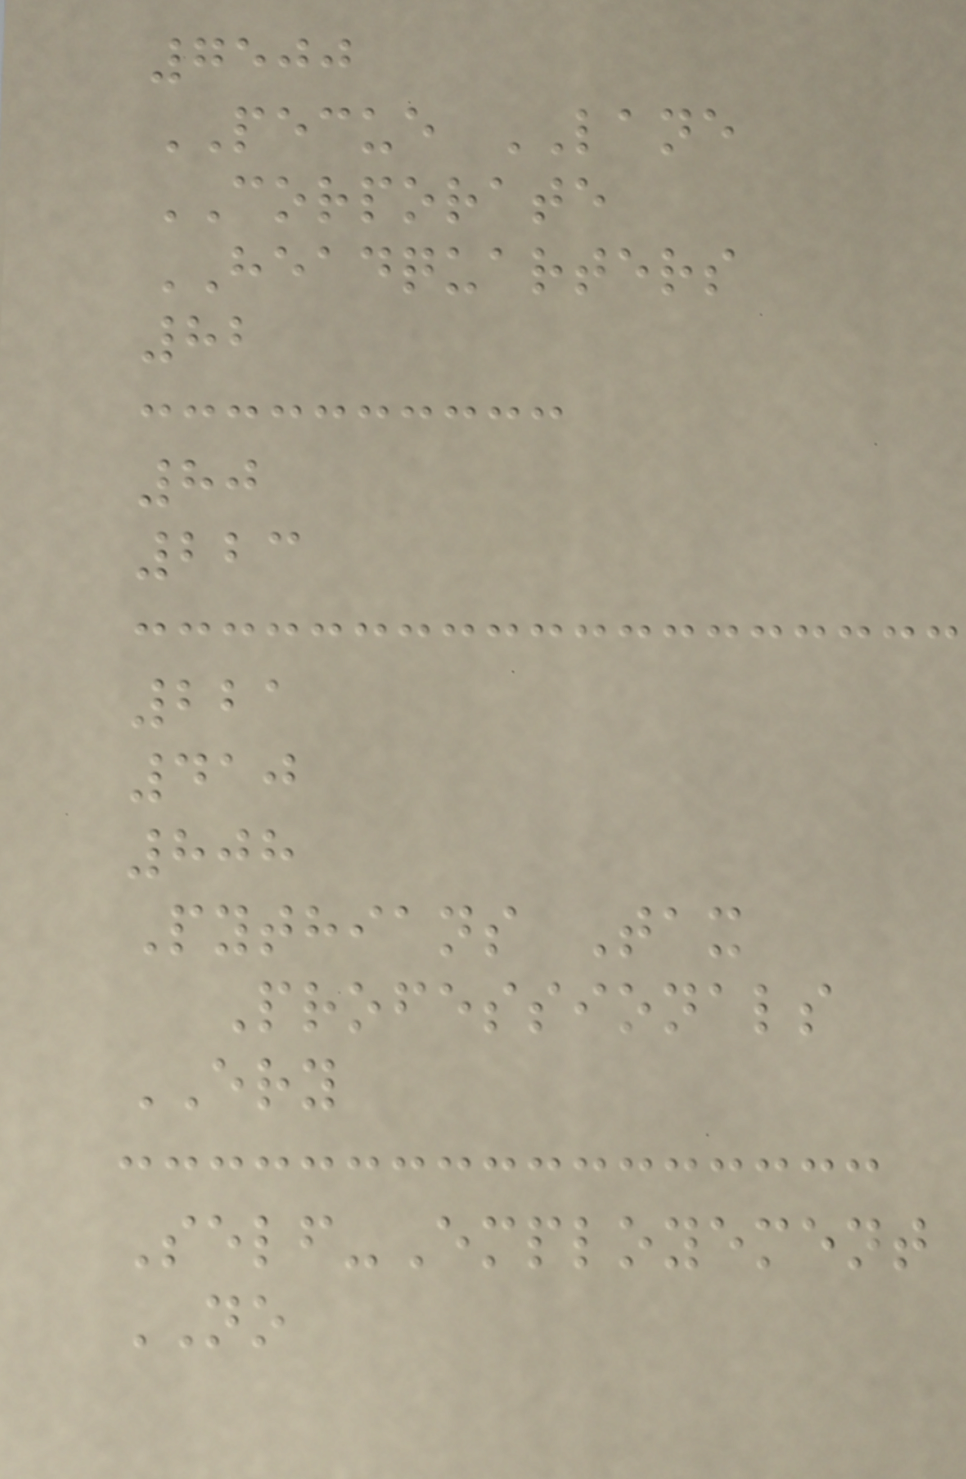7500
PECUE LANE
CORPORATE
HEADQUARTERS
82
80
223
221
410
808
Pythians Tax
Professionals
ERY
Self-Employement
NO
